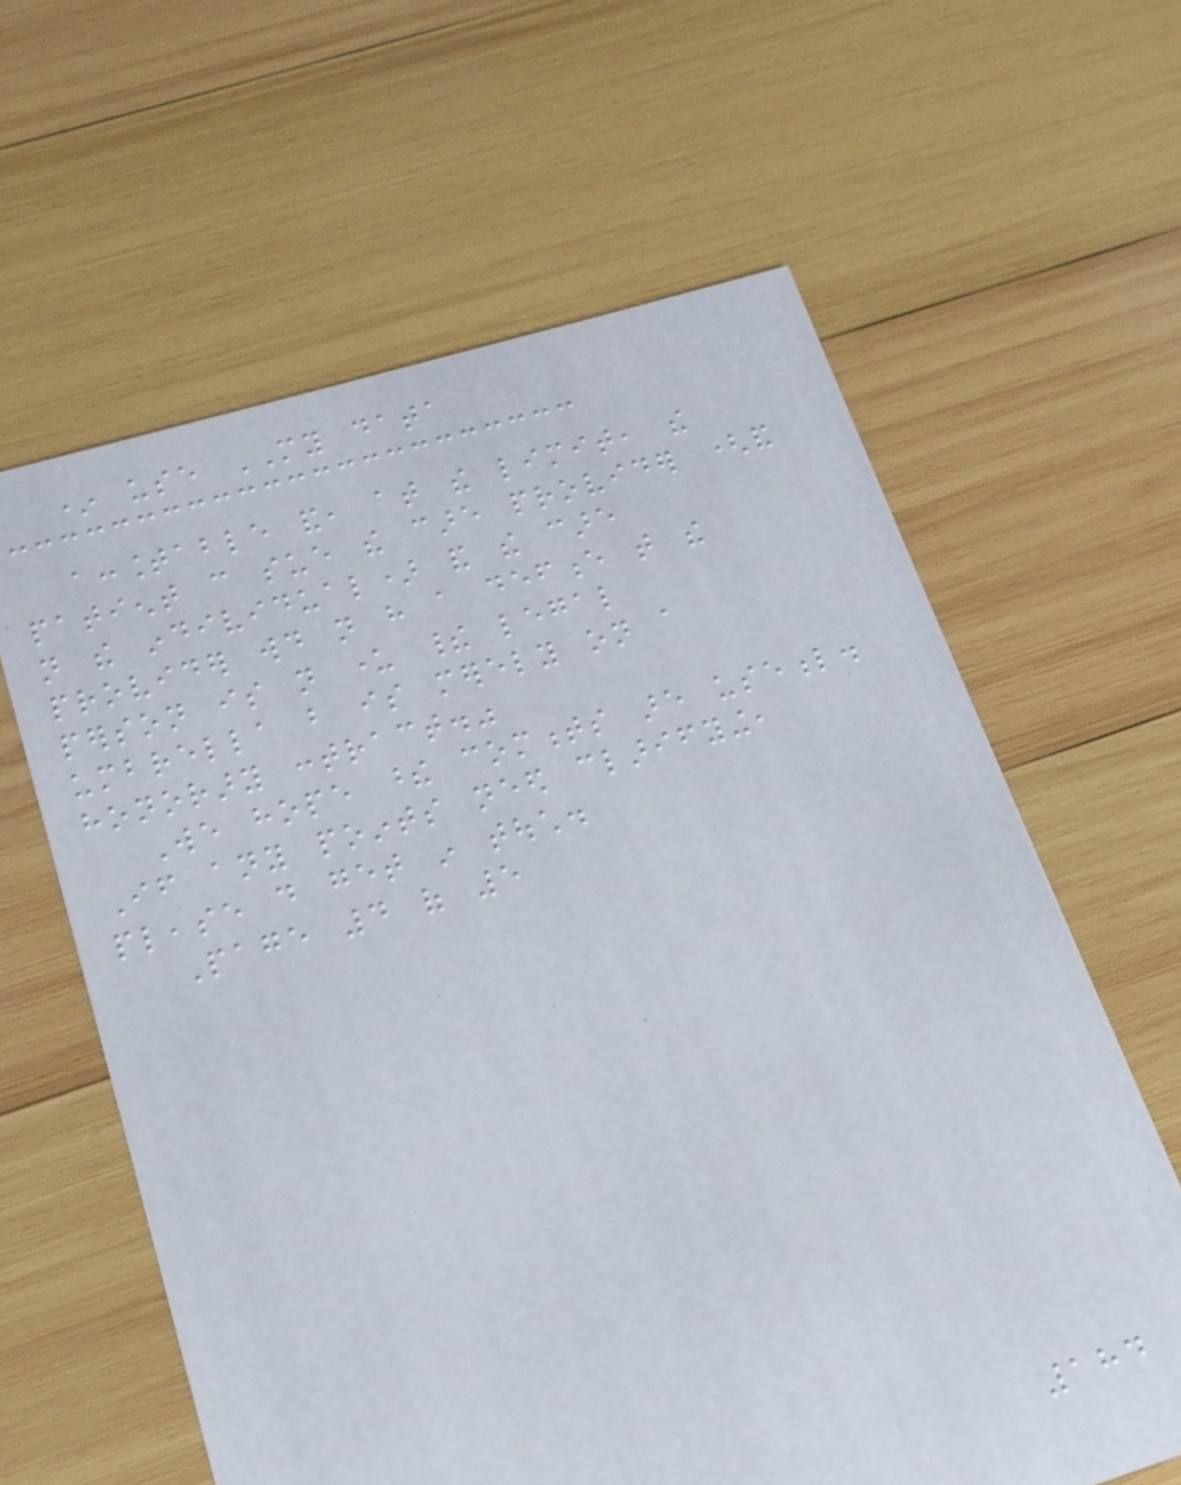* use MY data
accountable and, at the limit, the
patient can sue the care provider (and
not the individual) and the care
provider would not have a defence that the
person is not under their legal
umbrella but is merely on a
honorary contract."
We hope these comments are useful.
If any points need clarifying,
please do get in touch.
Page 4 of 5
184
